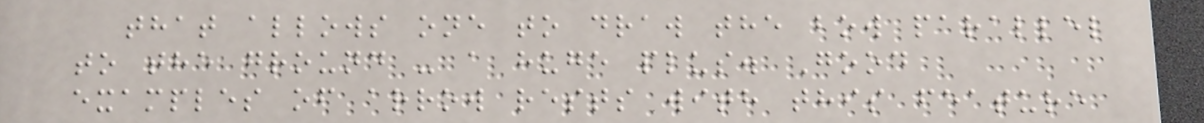that allows one to draw the bow parallel
to the ground - a huge plus. Good
examples of arrow rests with this feature
